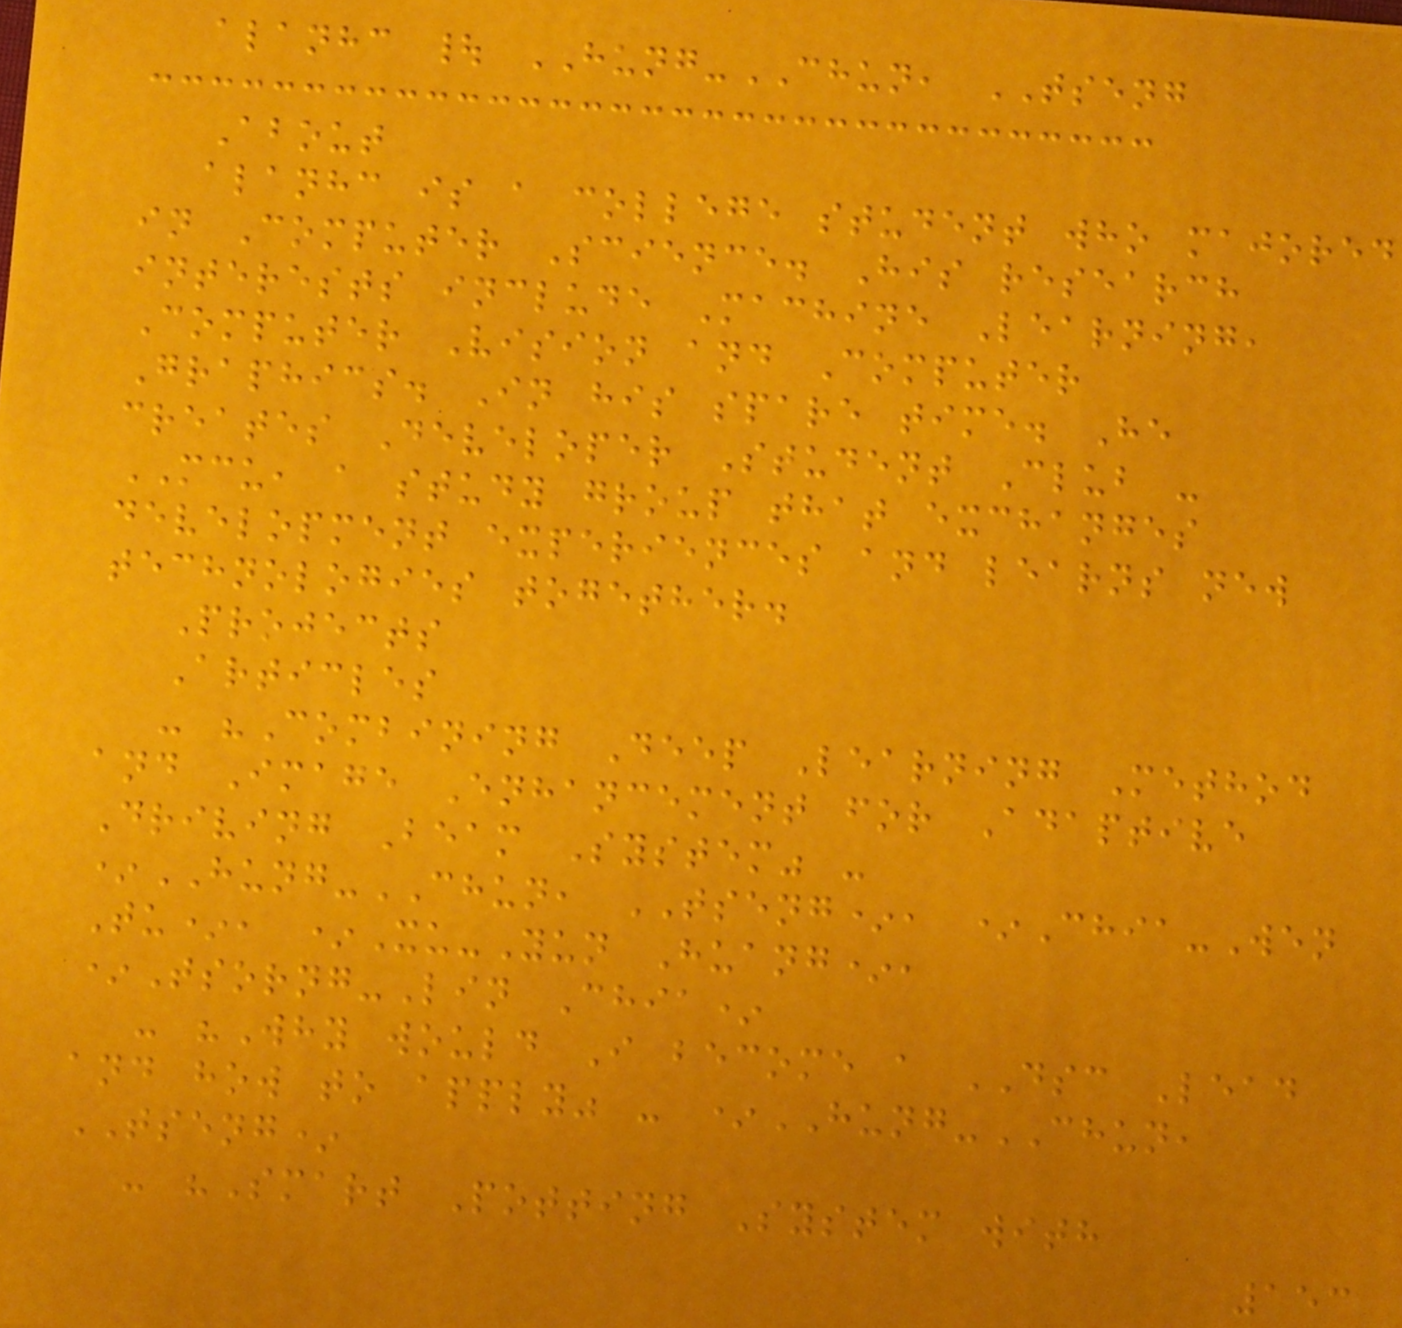alanhc | HUNG-CHUN, TSENG
About
alanhc is a college student who majored
in Computer Science. His research
interests include Machine Learning,
Computer Vision and Computer
Graphics. In his spare time. He
creates Developer Student Club -
MCU, a study group that exchanges
development experiences and learns new
technologies together.
Projects
Articles
- "Combining Deep Learning Method
and Image Enhancement for Adaptive
Driving Beam System" -
*HUNG-CHUN, TSENG*, *Chia-Wen
Tu*, *Xu-Yun Huang*,
*Tsorng-Lin Chia*
- "Why would I become a DSC Lead
and how to apply" - *HUNG-CHUN,
TSENG*
- "Smart Potting System with
153
